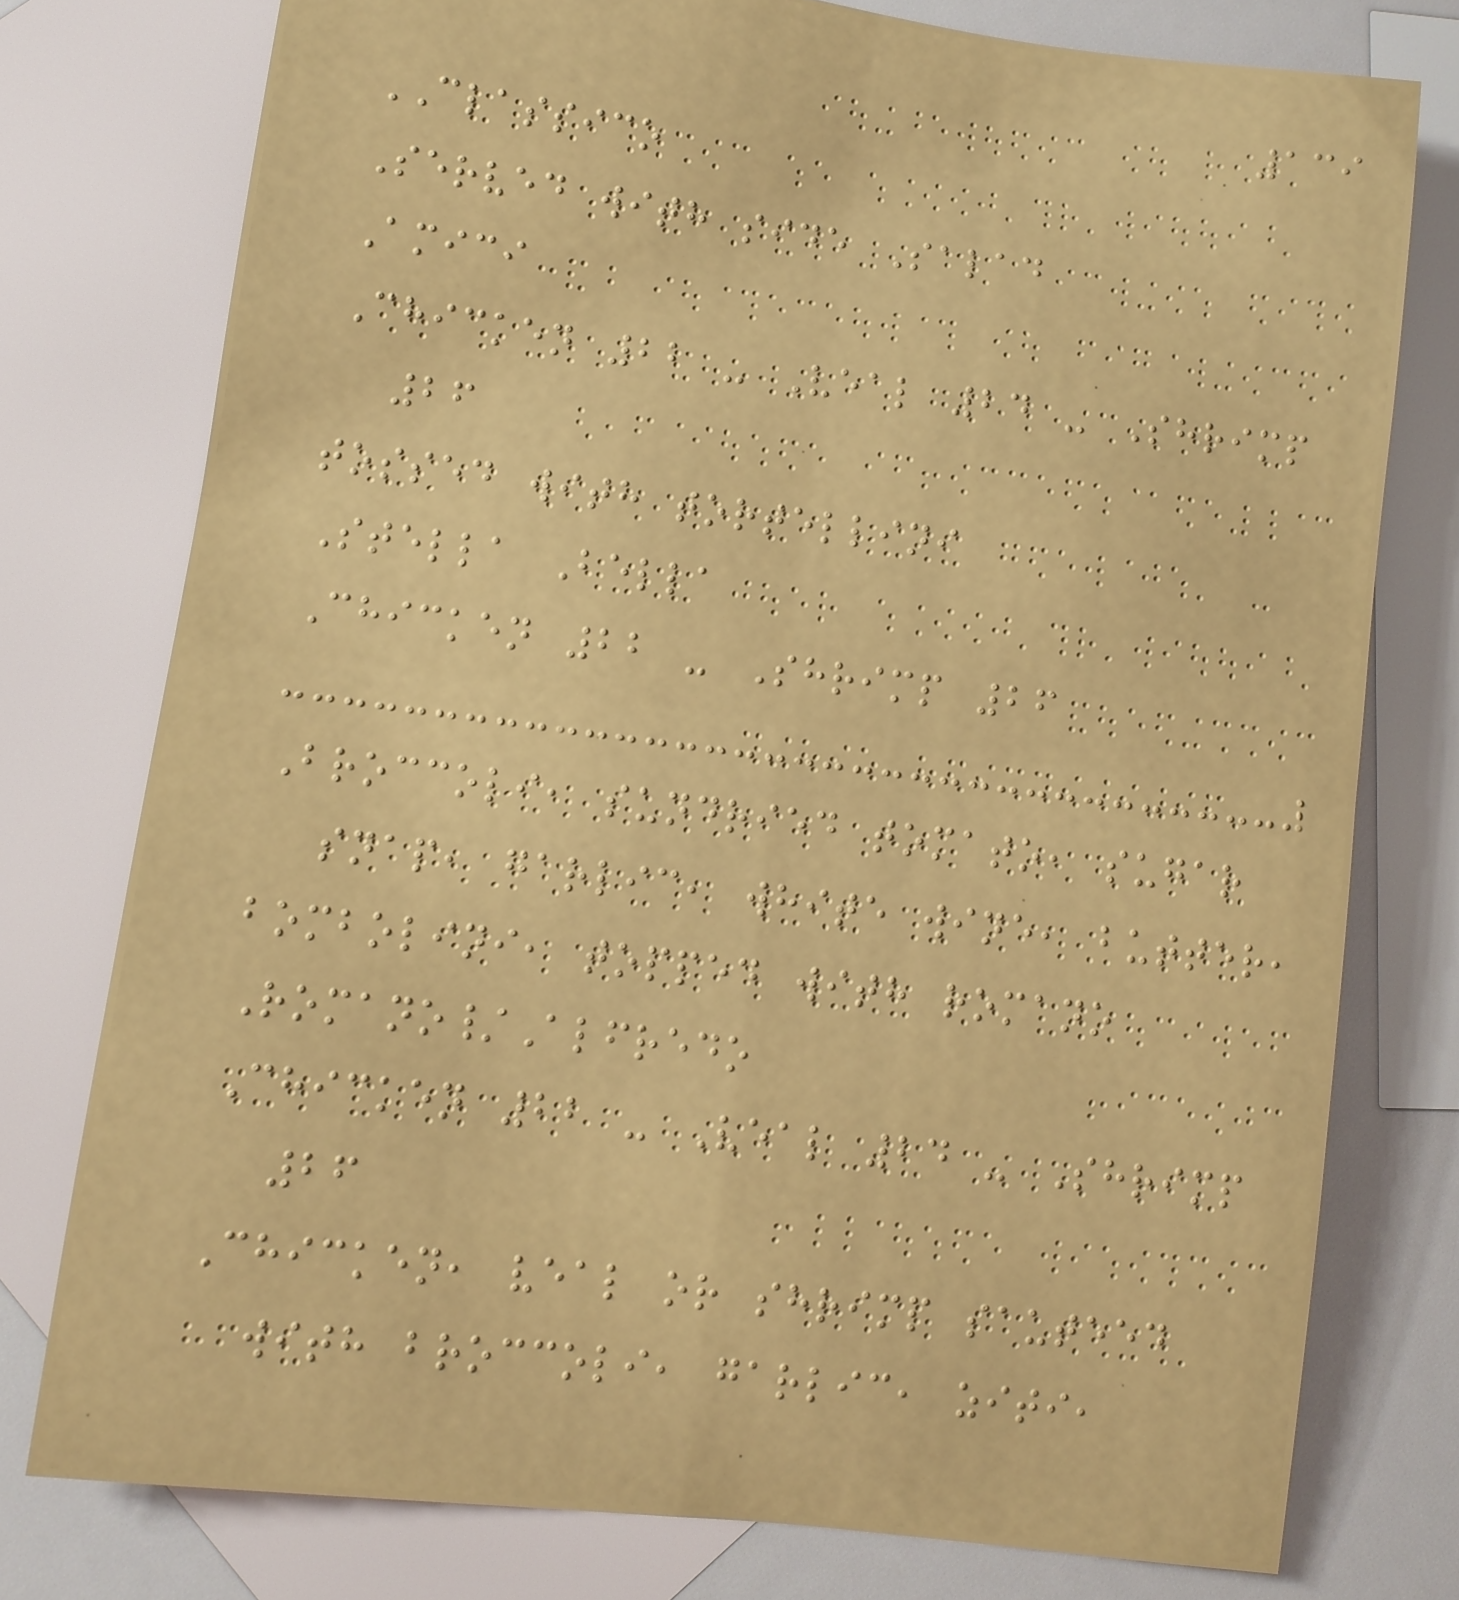139
CLASSICO
Served with side Salad
Amici
Chicken 22 - Veal 24 - Shrimp
26
tossed with tortellini
Stella Bella
Chicken 22 - Shrimp 26
Broccoli, sundried tomato, sugar
snap, garlic, white wine, butter,
bombolini, topped with romano
Romano/Alfredo
Chicken 22 - Veal 24 - Shrimp
26
Chicken, veal or shrimp sauteed
with broccoli, garlic, ziti,
